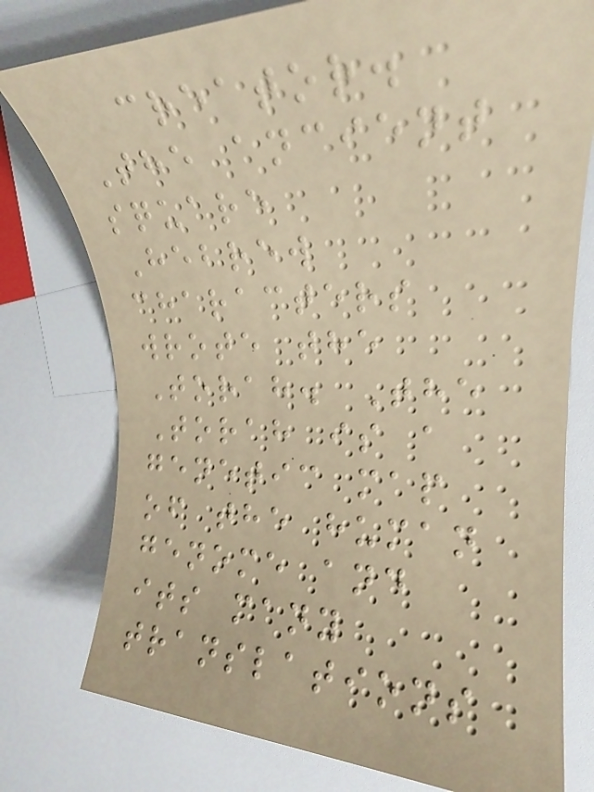creator.
The ancient
square
Hebrew
characters
wrote the
Torah. The
Torah is a
genetic map
of the human
genome and
its many
translations
